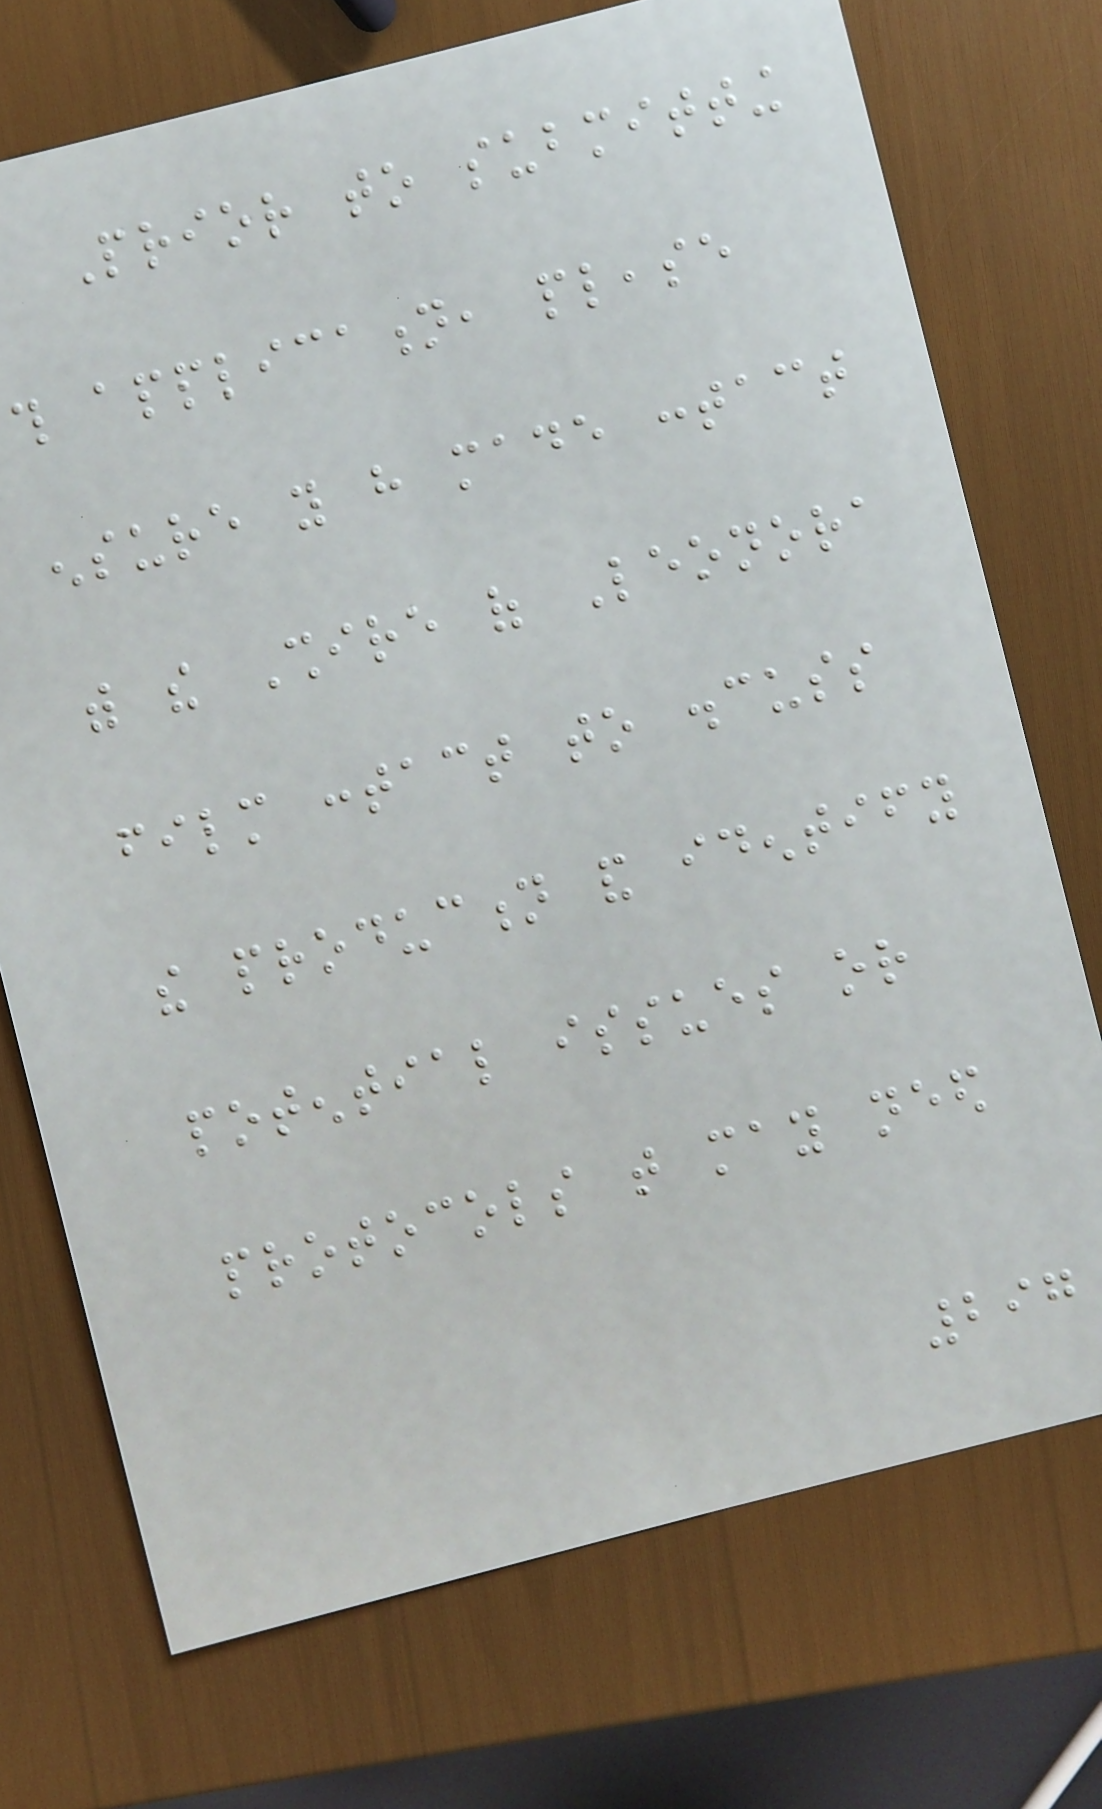Prior to submitting
this application, please
ensure you have made contact
with the Shire of Leonora
film contact to discuss
the production and identify
potential issues or
protocols that may need
297
